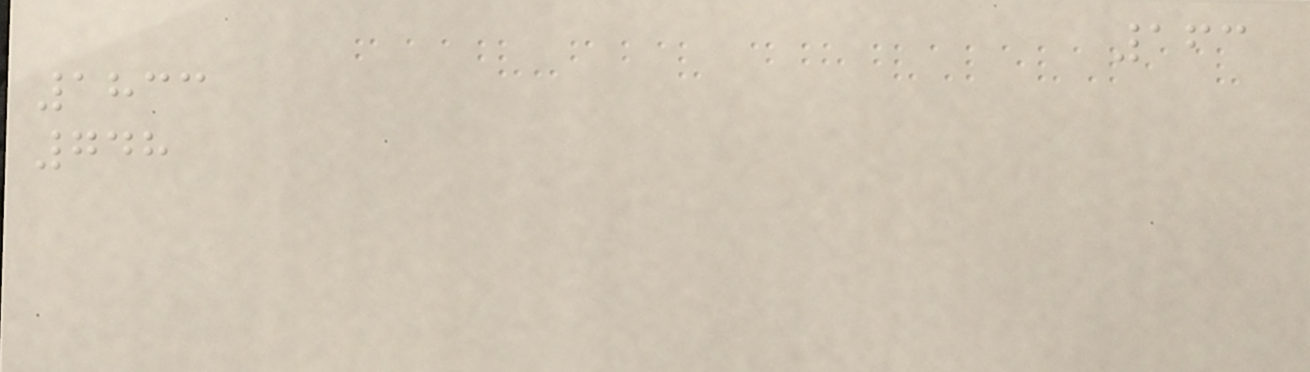163
1833
748
